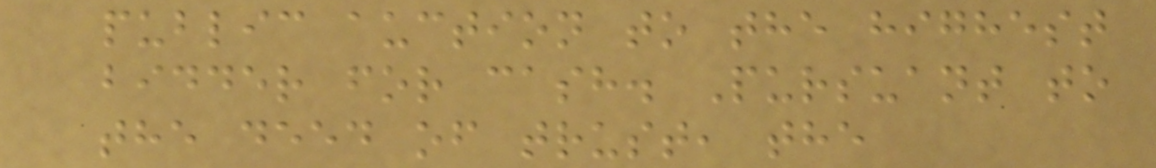public auction to the highest
bidder for cash. Pursuant to
the deed of trust, the
